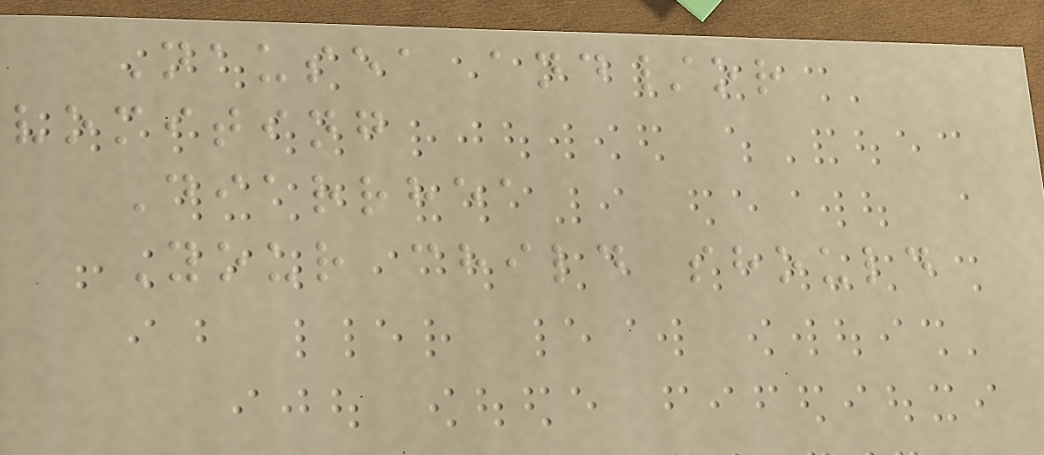Nausea and/or
vomiting
Diarrhea
Your child should
